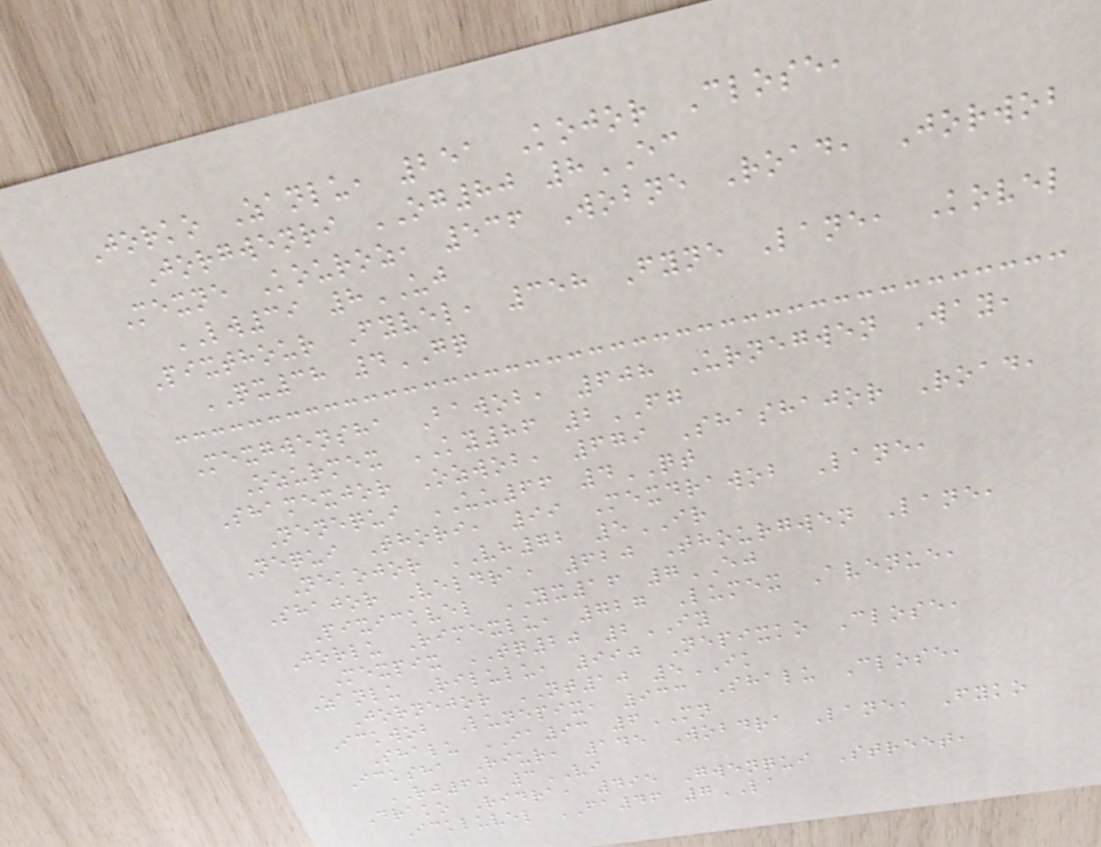Jorko Zanlu, 251 Kojor Close,
Jorgwenri OG80 8EC
Mexne Kouroz, 536 Wobne Road, Jorwob
LW39 8UJ
Pixthour Fyvel, 358 Fyne Lane, Kovel
QX38 4GQ
Mexgwensha Bawob, 608 Urnegwen Way,
Ozurmex KY86 2FG
Shamexjor Ozwob, 679 Shashajor Road,
Nenequi UU66 4QT
Nequi Thori, 99 Mexdrawob Lane,
Nekojor VH72 5IR
Shajor Veldra, 620 Thourgwen Lane,
Pixickvel YX16 7EJ
Jorlu Rimexlu, 727 Lumex Avenue,
Mexpix TQ20 2IY
Zanlu Rilulu, 990 Nepixko Close,
Jornejor NT10 5IK
Ickwob Lunepix, 933 Shalu Close,
Shalu IA93 6MN
Icksha Riur, 145 Wobdra Lane, Fyko
RJ60 3VI
Drako Ridra, 495 Gwenqui Street,
Ickluvel FA46 7LA
